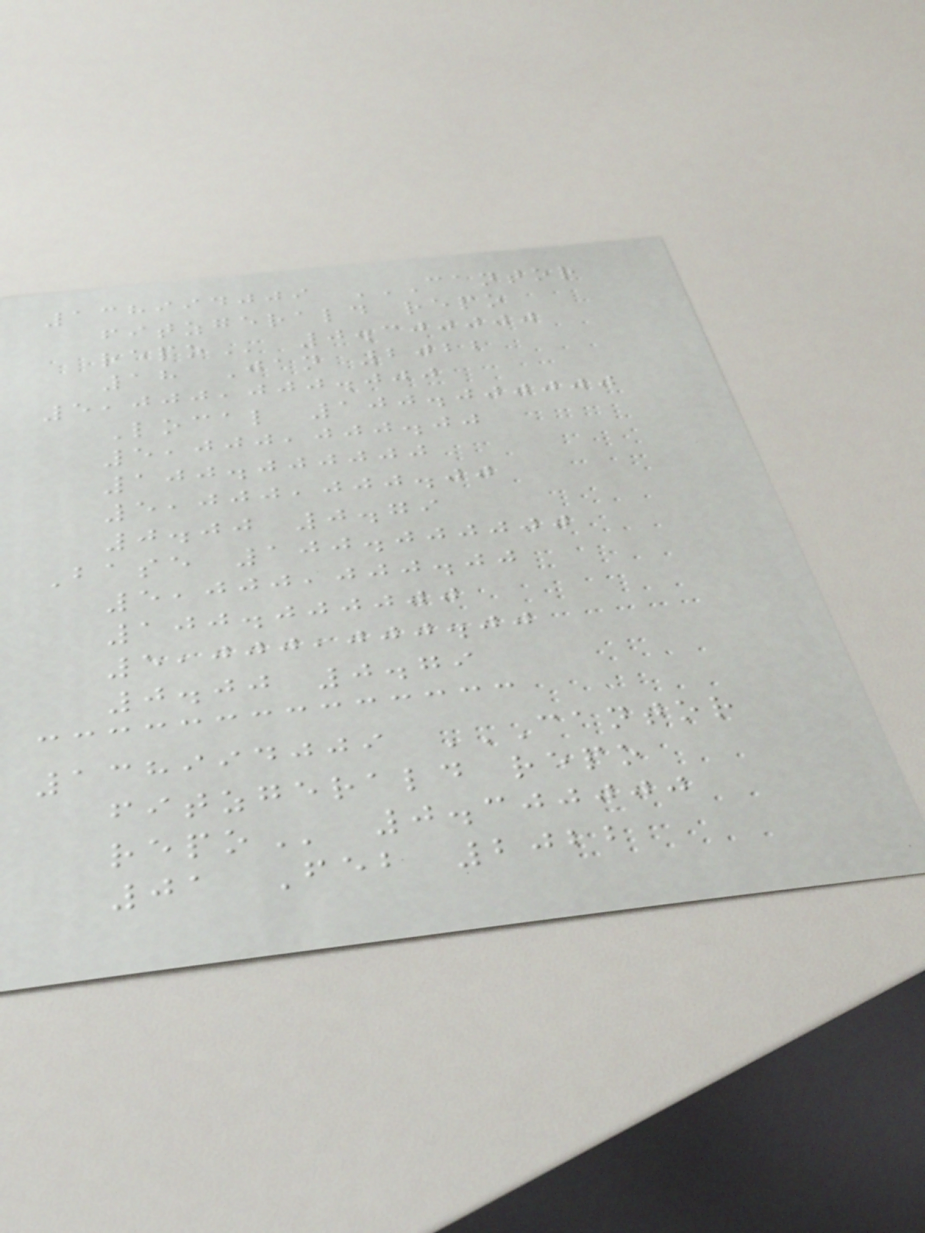138994009 CANTOR
FITZGERALD REPO
REPO 0.300000
18 Jan 2022
5,000,000.000
Local 100.000000
5,000,000.00
100.000000
5,000,000.00
0.00 0.79
Base 100.000000
5,000,000.00
100.000000
5,000,000.00
0.00 0.79
138994009 CANTOR
FITZGERALD REPO
REPO 0.300000
01 Feb 2022
